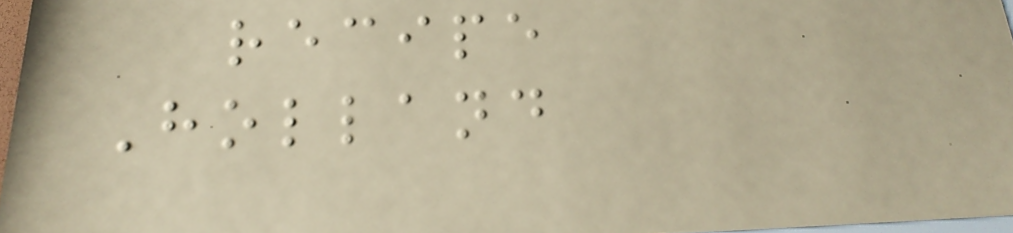recipe
Holland
